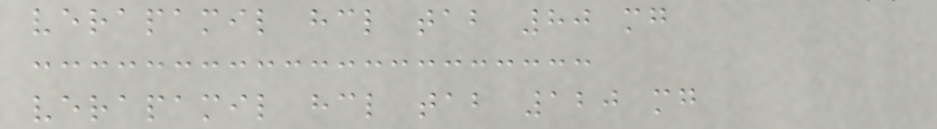verapamil hcl tab 80 mg
verapamil hcl tab 120 mg
